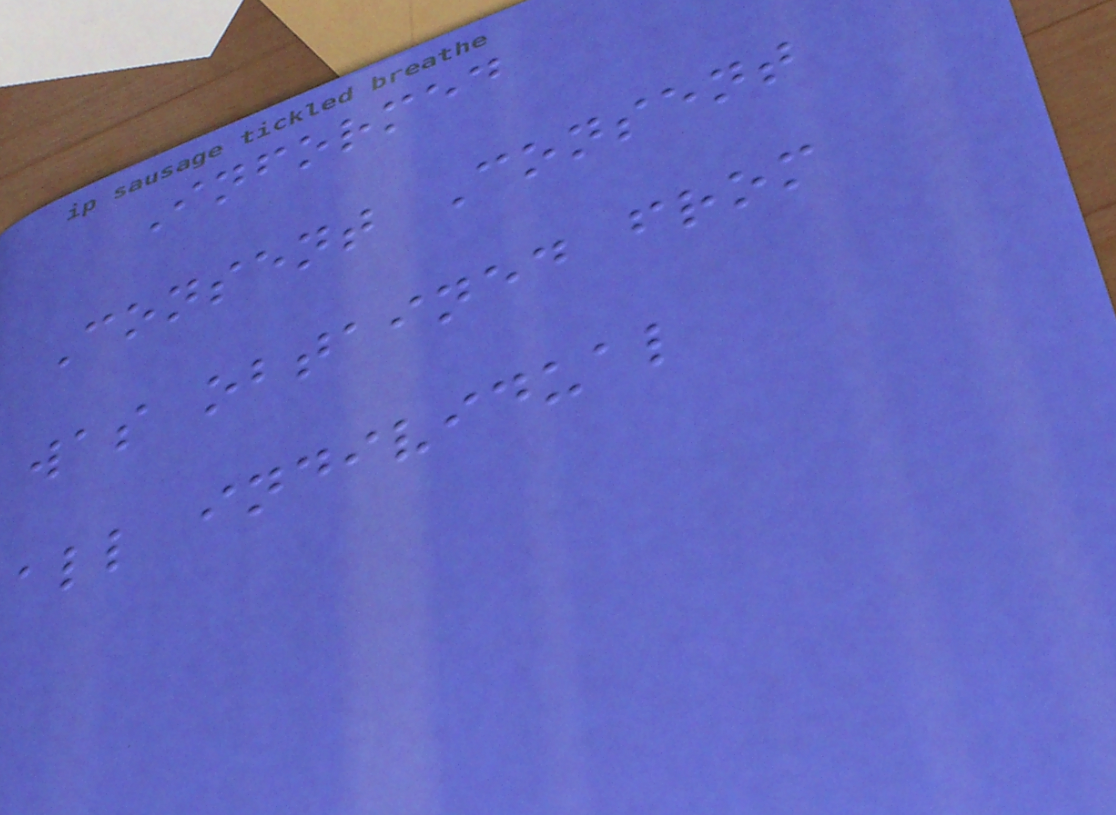Informed
Consent Consent
was obtained from
all individual
